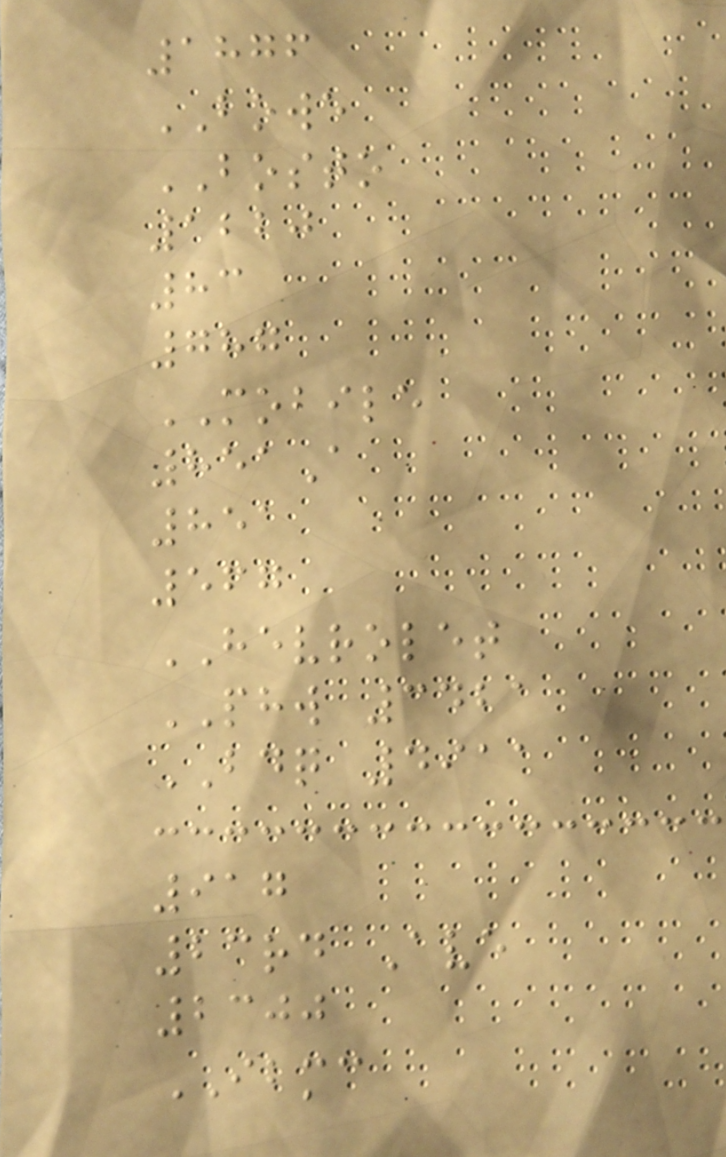1876
BOWE
BOSTO
1220
83
787
MOBILE
851A
851
567
HEVROLET
PHW 3421
BDQ 4911
917
23rd Ave
2300
IBMC
